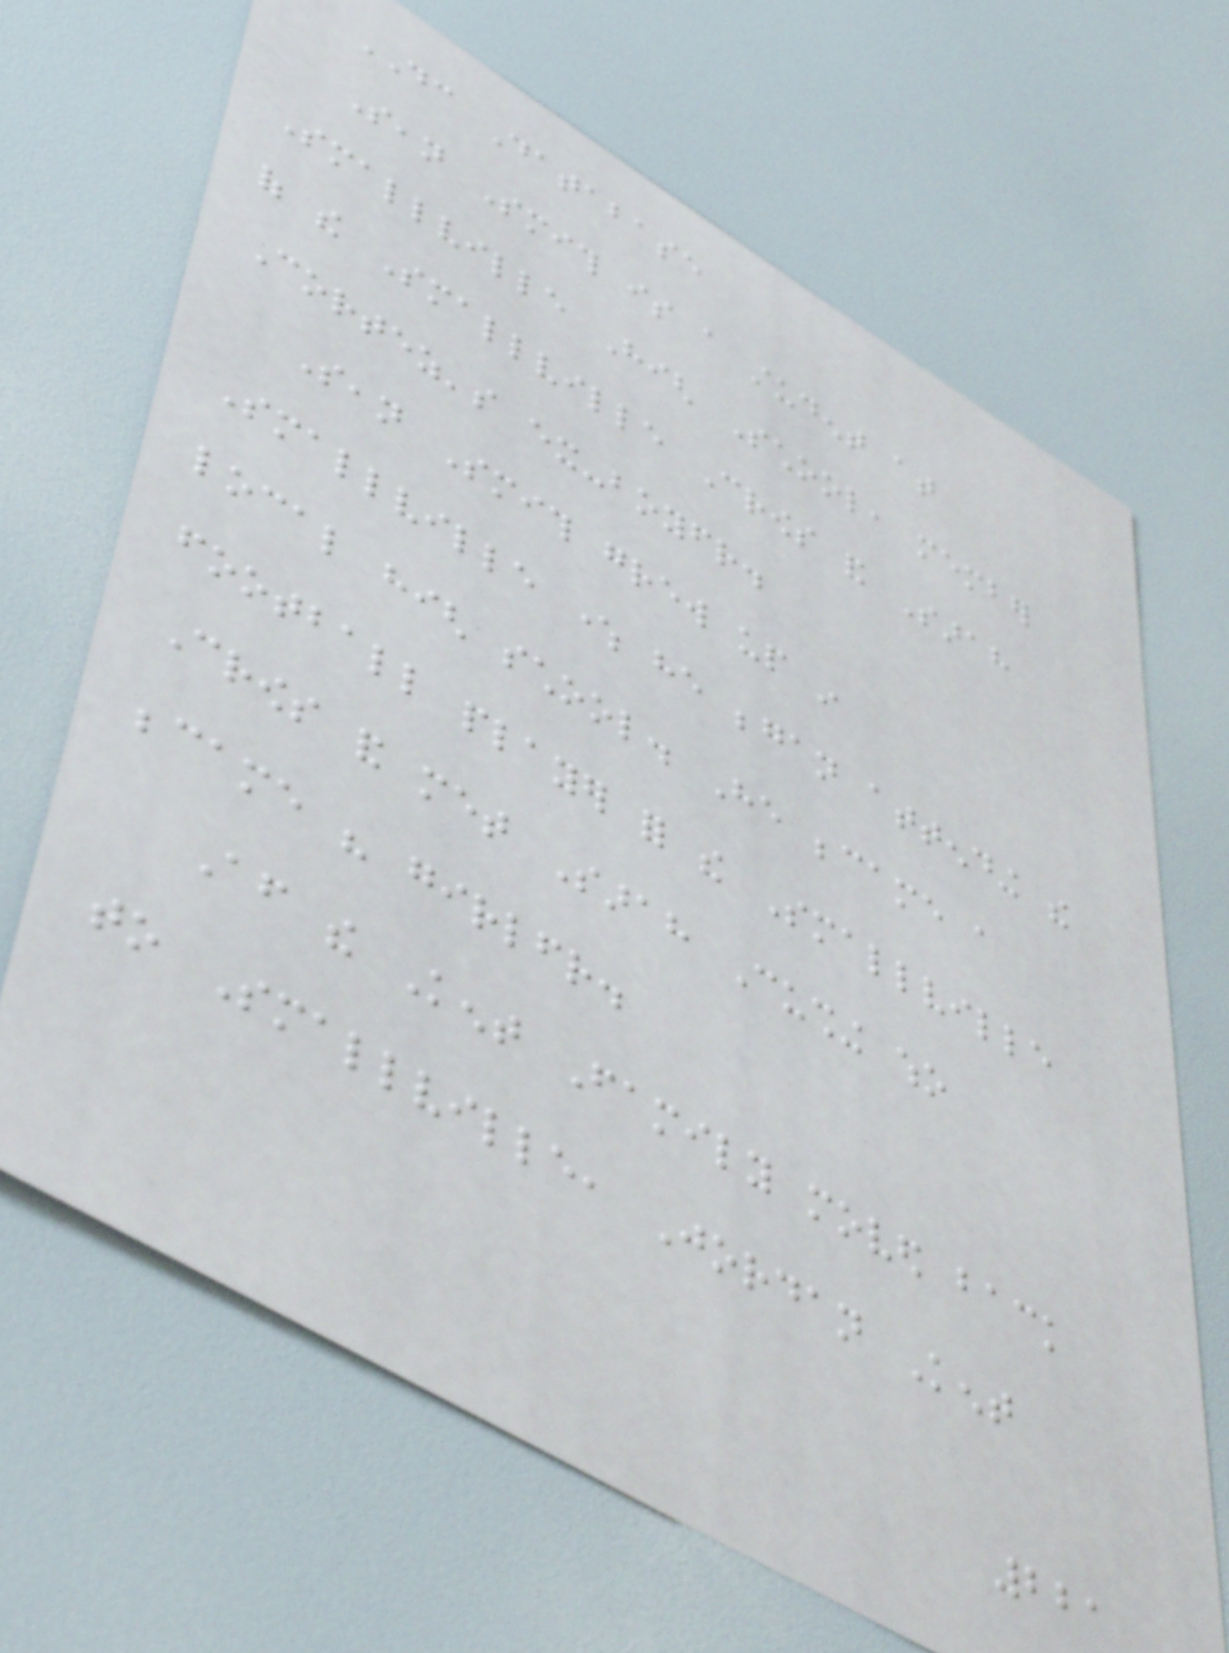DC Database
Sean Smith is a student at
Smallville High School, member
of the Smallville Crows and Sarah
Cortez's ex-boyfriend.
Sean Smith grew up in
Smallville where he began attending the
local high school. He became a
football player for the Smallville
Crows and met Sarah Cushing who
became his girlfriend.
After the Kent Family moved back
to Smallville, Jordan Kent
221
